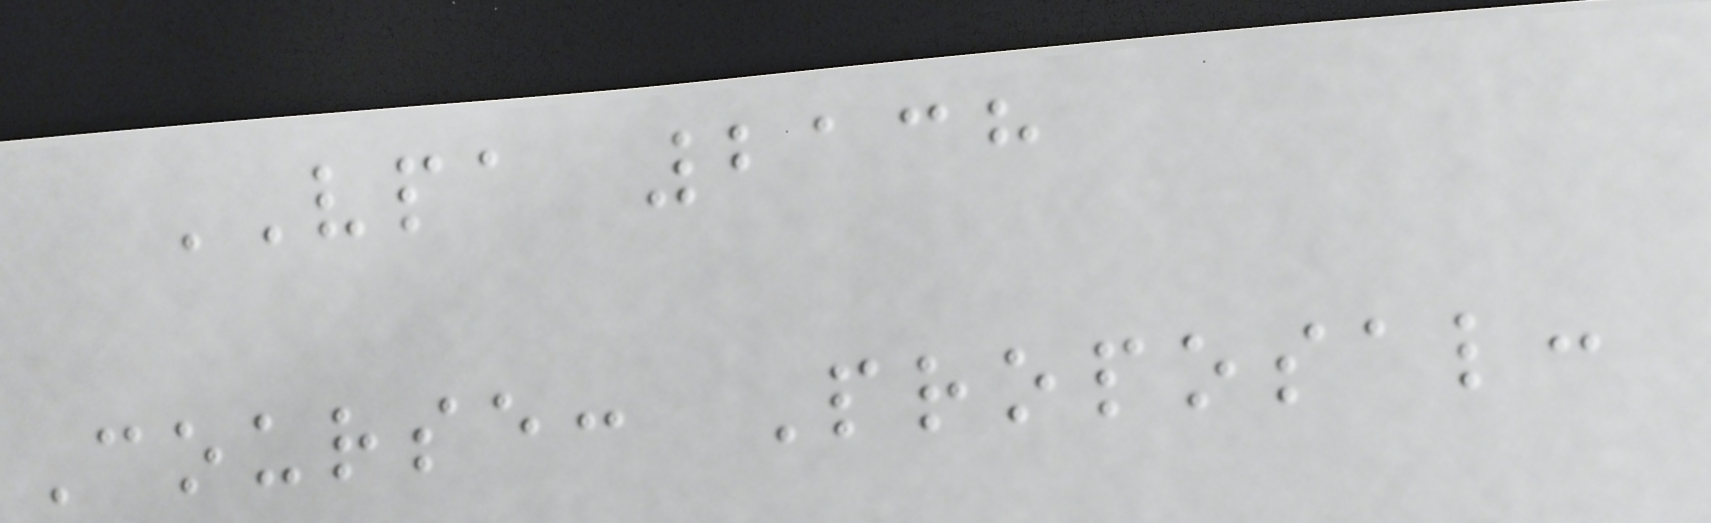VPA 2138
Course: Proposal:
